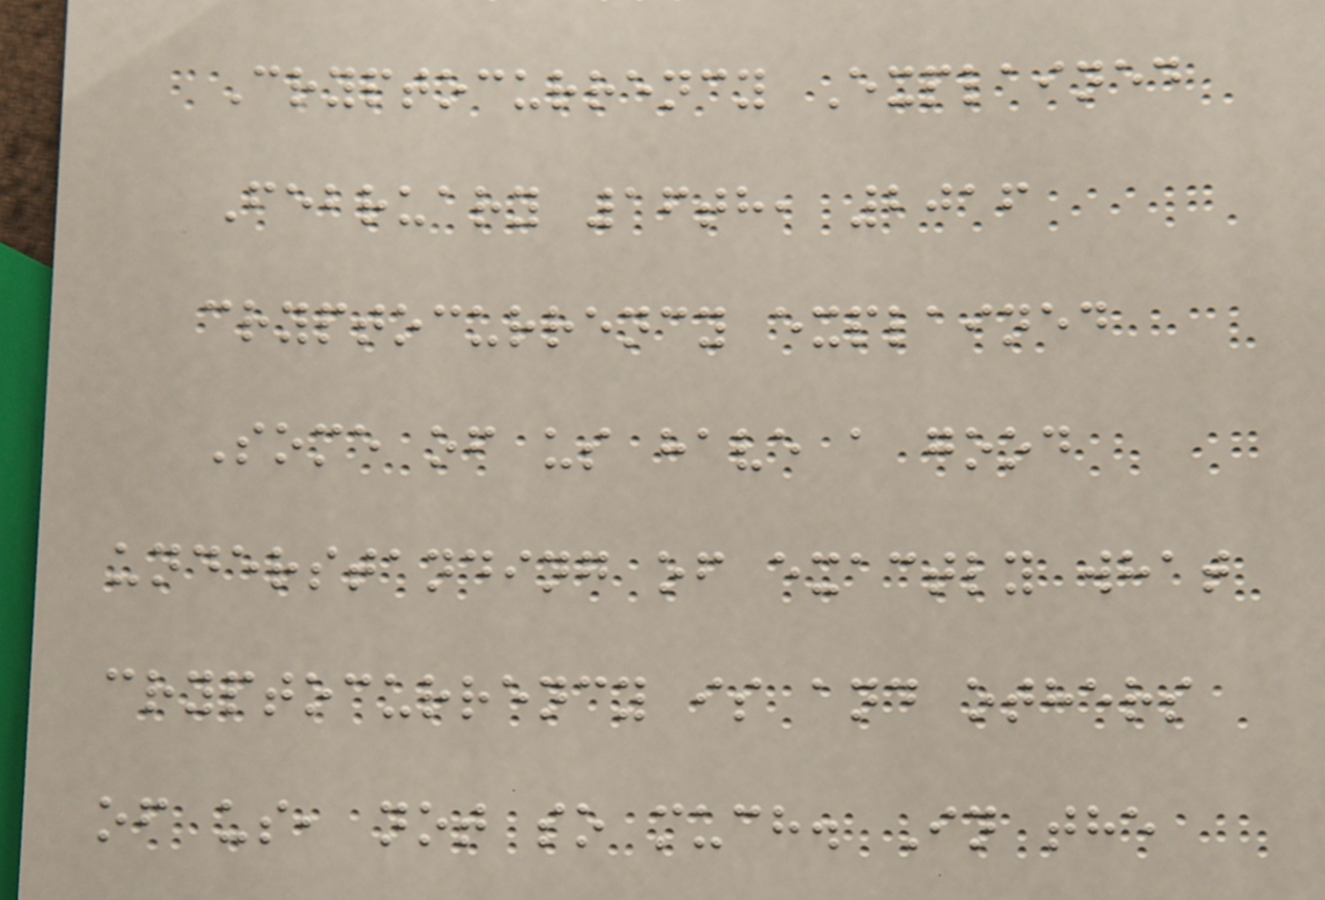Cryptocurrency Explained
February 16th, 2016
cryptocurrency explained
Some of us have a good
understanding of exactly what
cryptocurrency is and others
of us, not so much. In the
